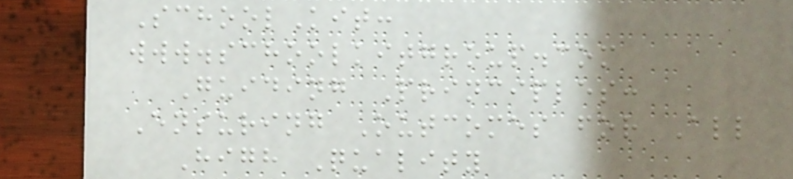SchoolKit:
www.schoolkitgroup.com
Guiding Principles:
Ensuring Outcomes for All
High Quality
